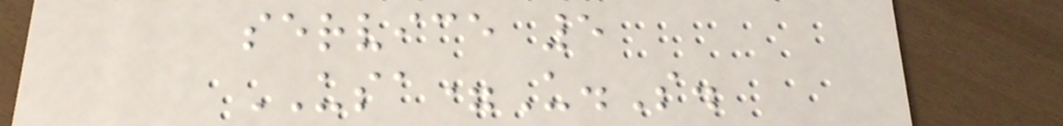service 5
USA=U.S.
